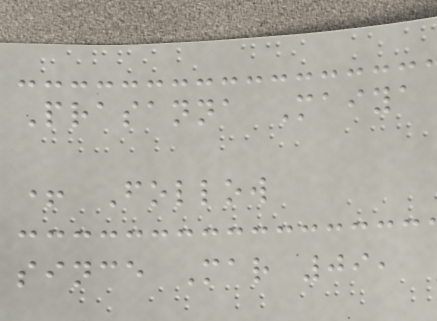Prasanna Maiya
+ Follow
since Mar 09,
